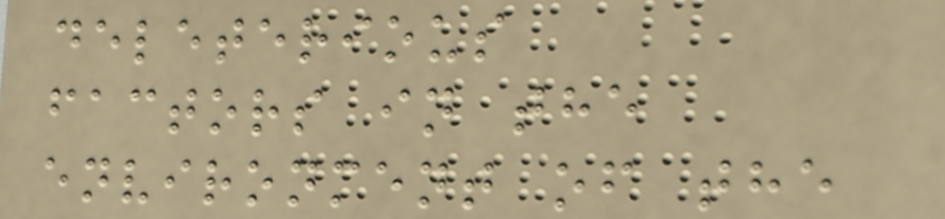deleterious
factors in the
environment of the
